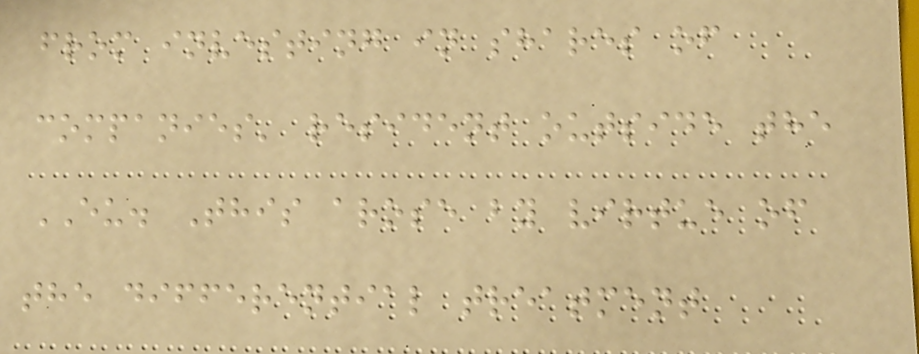from investing in shares of
companies' resident outside the
EU. This arose by virtue of
the differential treatment
